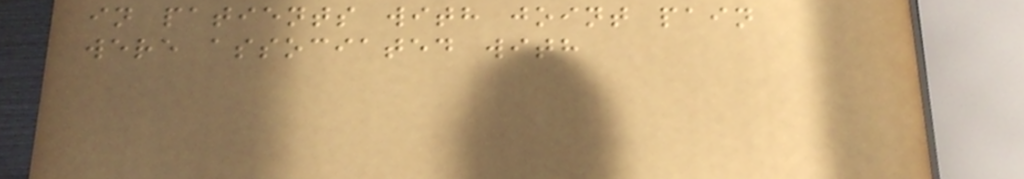in patients with joint pain
were associated with
